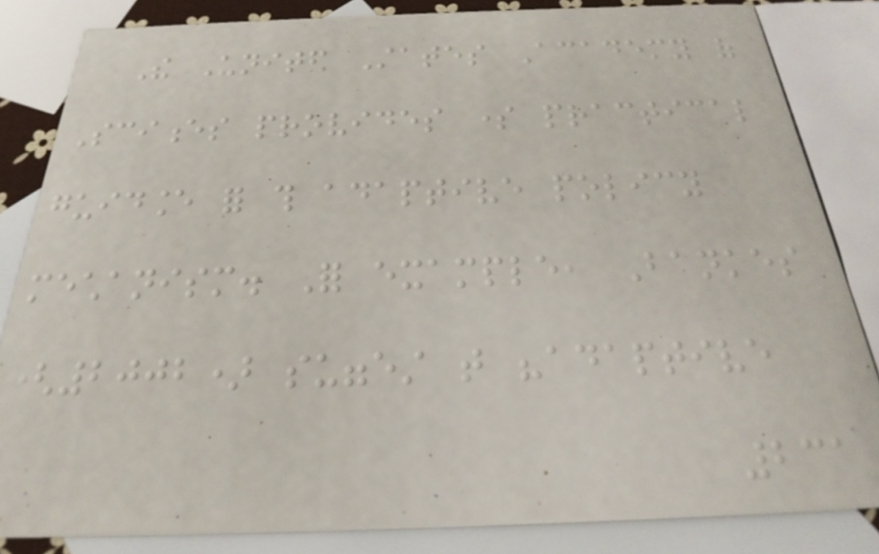The United States Academy of
Sciences provides some practical
guidance for this adaptive policy
mechanism. For example, Bankes
(2002) suggest that "adaptive
231
